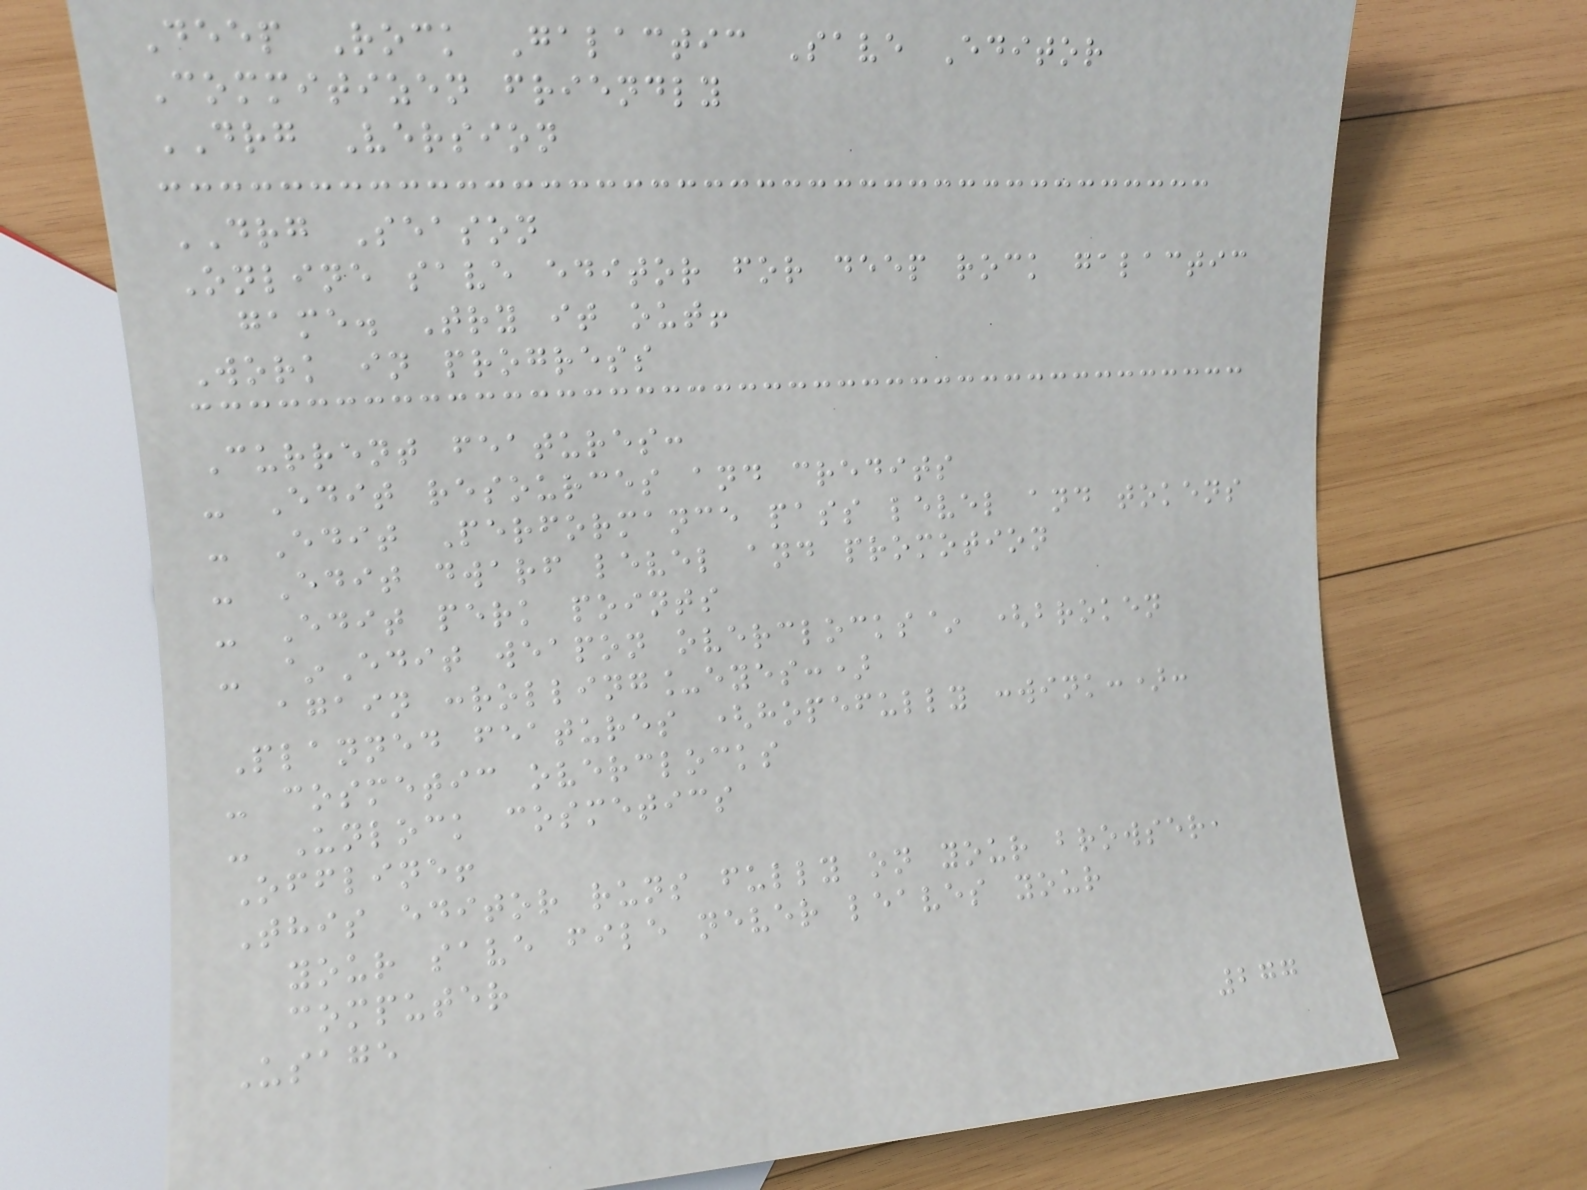Deep Rock Galactic Save Editor
Commitizen friendly
DRG Version
DRG Season
Online save editor for deep rock galactic
game. Try it out!
Work in progress
Current features:
- Edit resources and credits
- Edit Performance pass level and tokens
- Edit dwarf level and promotion
- Edit perk points
- ~Edit weapon overclocks~ (broken
again :rolling_eyes:)
Planned features (hopefully :wink:):
- cosmetic overclocks
- Unlock cosmetics
Offline!
This editor runs fully on your browser,
your save file never leaves your
computer
Usage
277
